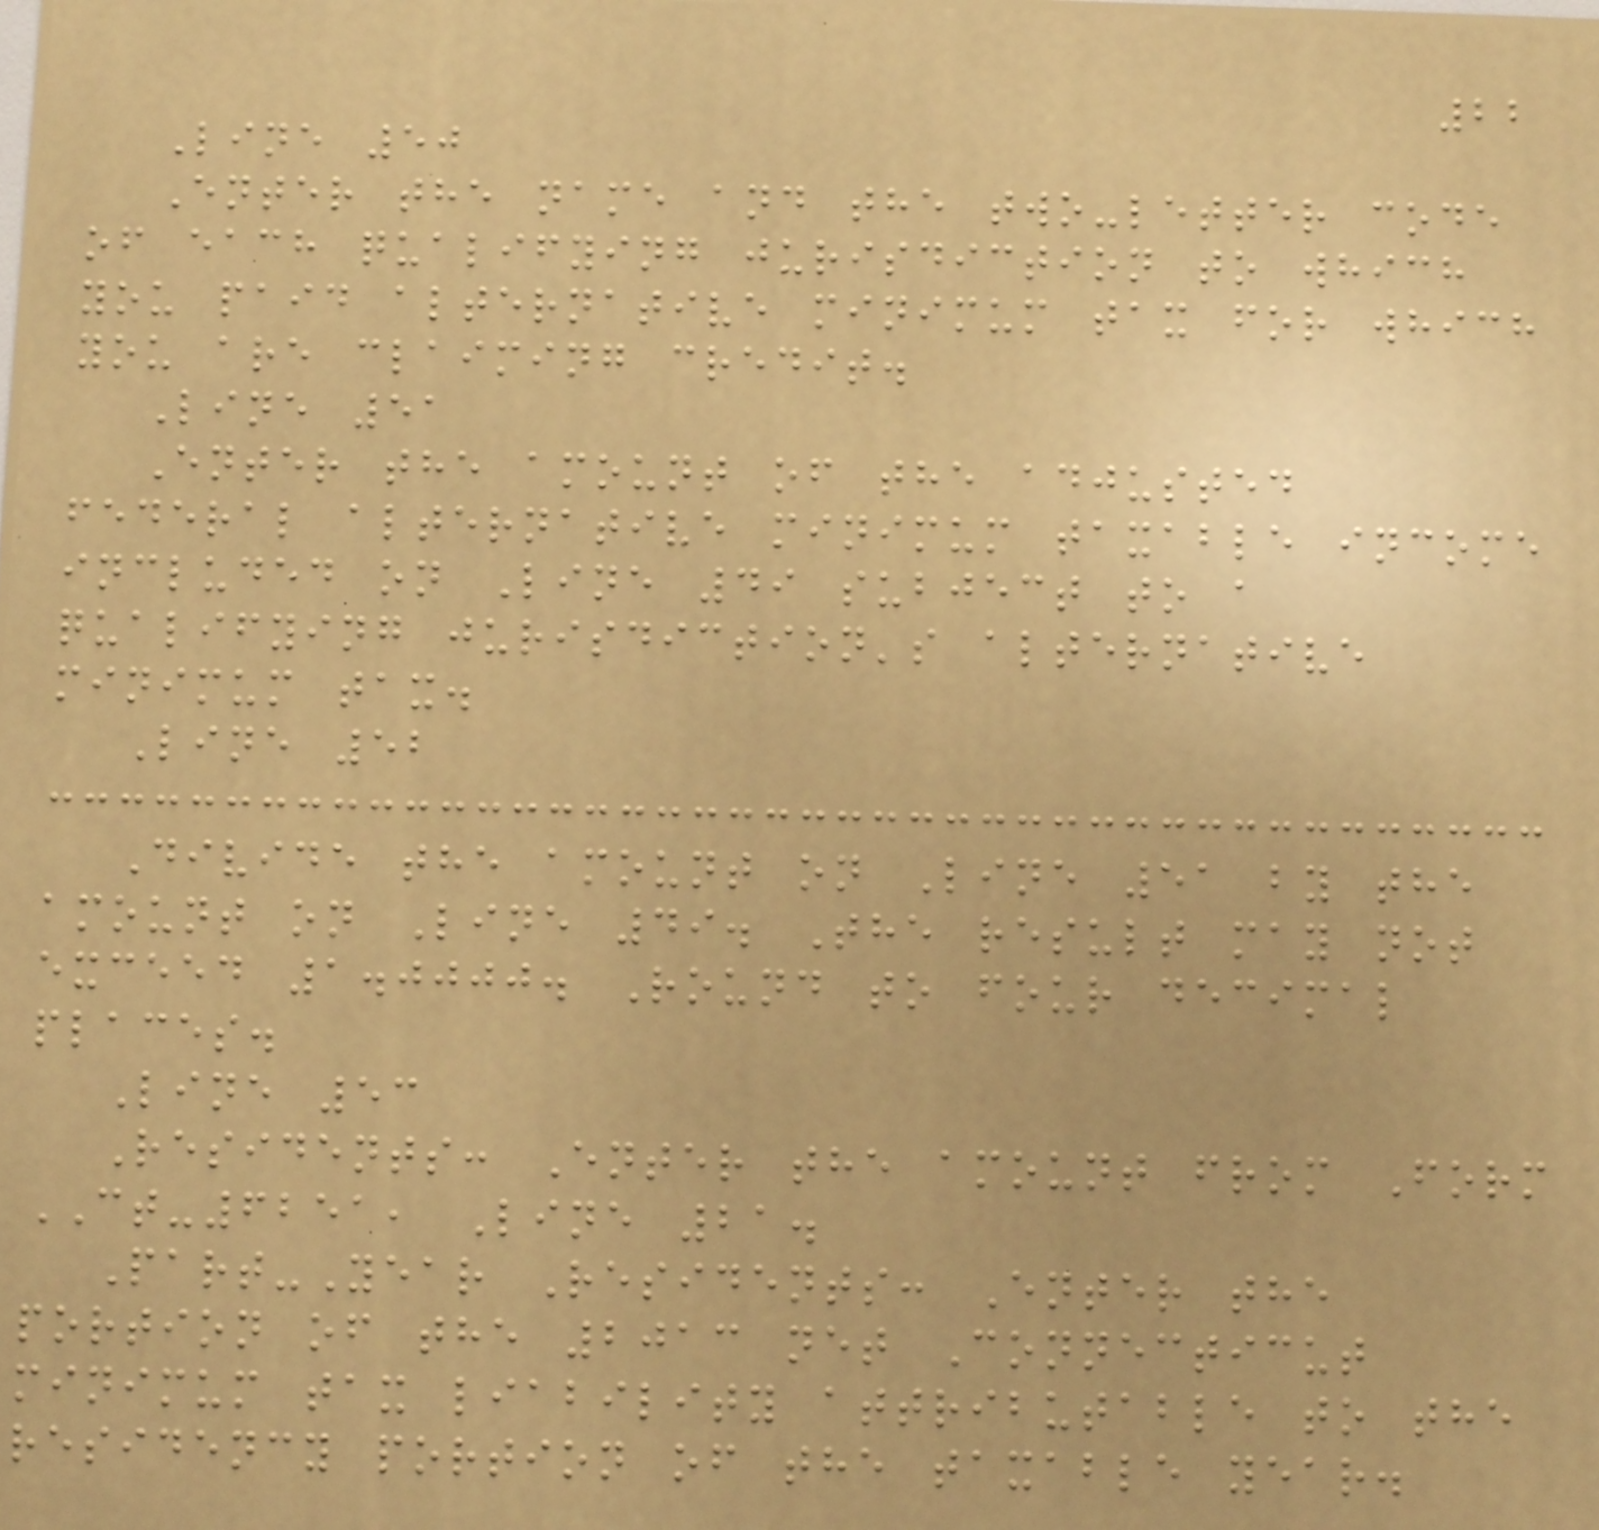22
Line 50
Enter the name and the two-letter code
of each qualifying jurisdiction to which
you paid alternative minimum tax for which
you are claiming credit.
Line 51
Enter the amount of the adjusted
federal alternative minimum taxable income
included on Line 49 subject to a
qualifying jurisdiction's alternative
minimum tax.
Line 52
Divide the amount on Line 51 by the
amount on Line 49. The result may not
exceed 1.0000. Round to four decimal
places.
Line 53
Residents: Enter the amount from Form
CT-6251, Line 21.
Part-Year Residents: Enter the
portion of the 2013 net Connecticut
minimum tax liability attributable to the
residency portion of the taxable year.
